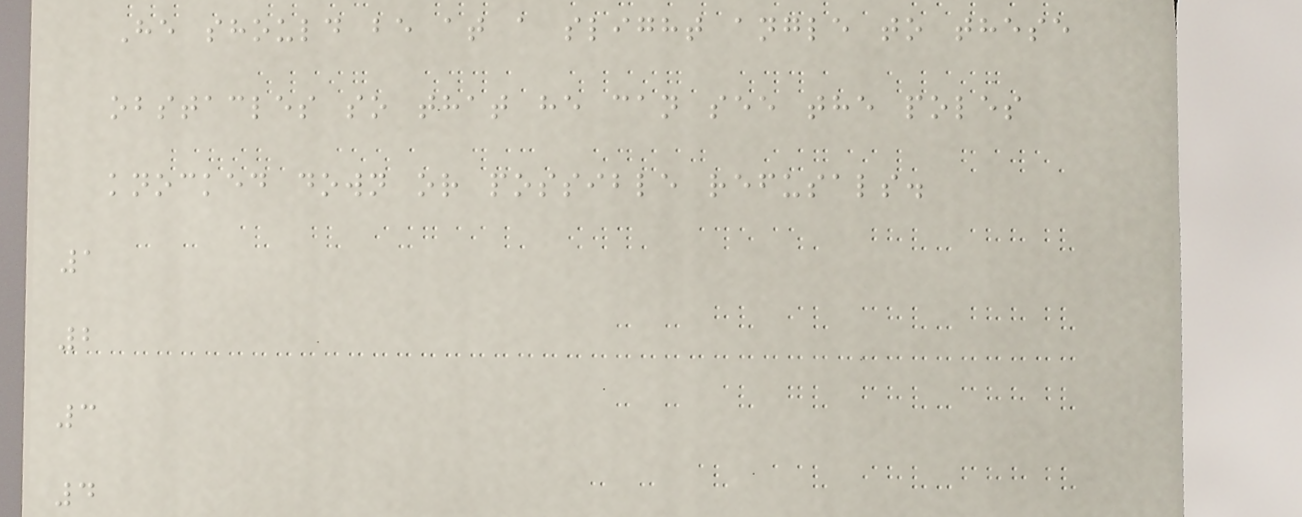He should be at a slight angle to these
obstacles so that he can see the poles
knocked down or possible refusals.
1
2
3
4
